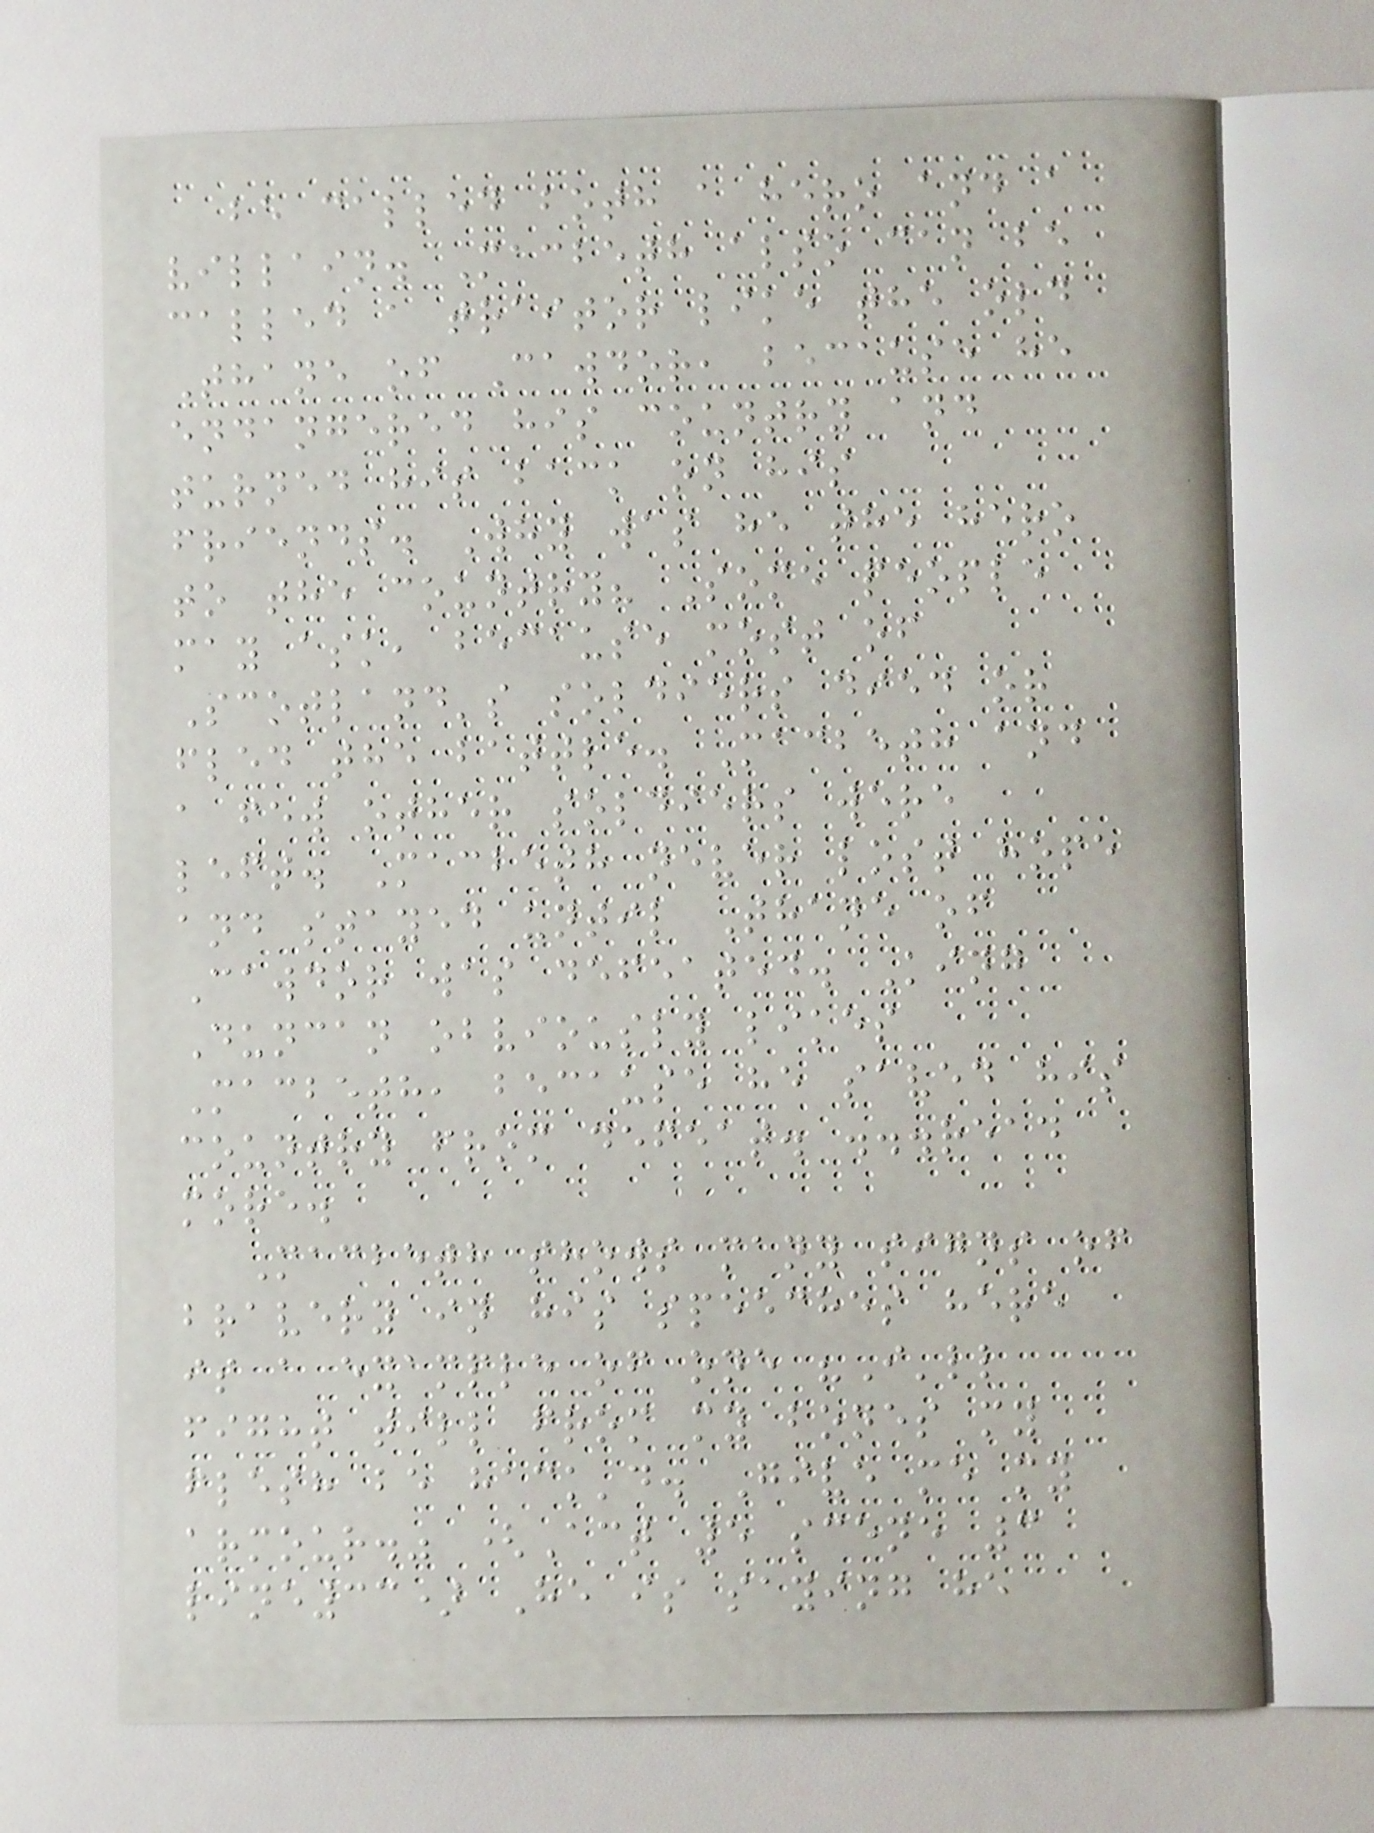be called both a hero and a
villain. Macbeth also can be
called a traitor like the old
Thane of Cawdor, because he
endangered his country and
turned his back on his
friends. Why was he the hero
to the country? Some people
may ask, because most of
Scotland's soldiers died or
fled the battle. Macbeth and
a few other soldiers were
left. Macbeth never lost hope
and stayed until Thane of
Cawdor was defeated. King
Duncan obviously likes
Macbeth, because he saved his
country from defeat. ...read
more.
Macbeth shows many signs of
bravery in his speeches here
is a example of one "I'll
fight till from my bones my
flesh be hack'd. Give me my
armour." (Act 5 scene 3
line33) He is saying he
